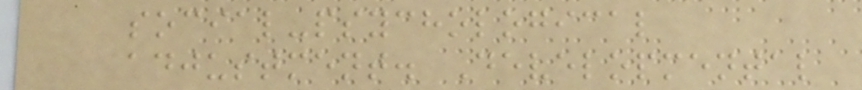social-psychological
adjustment. Developmental
